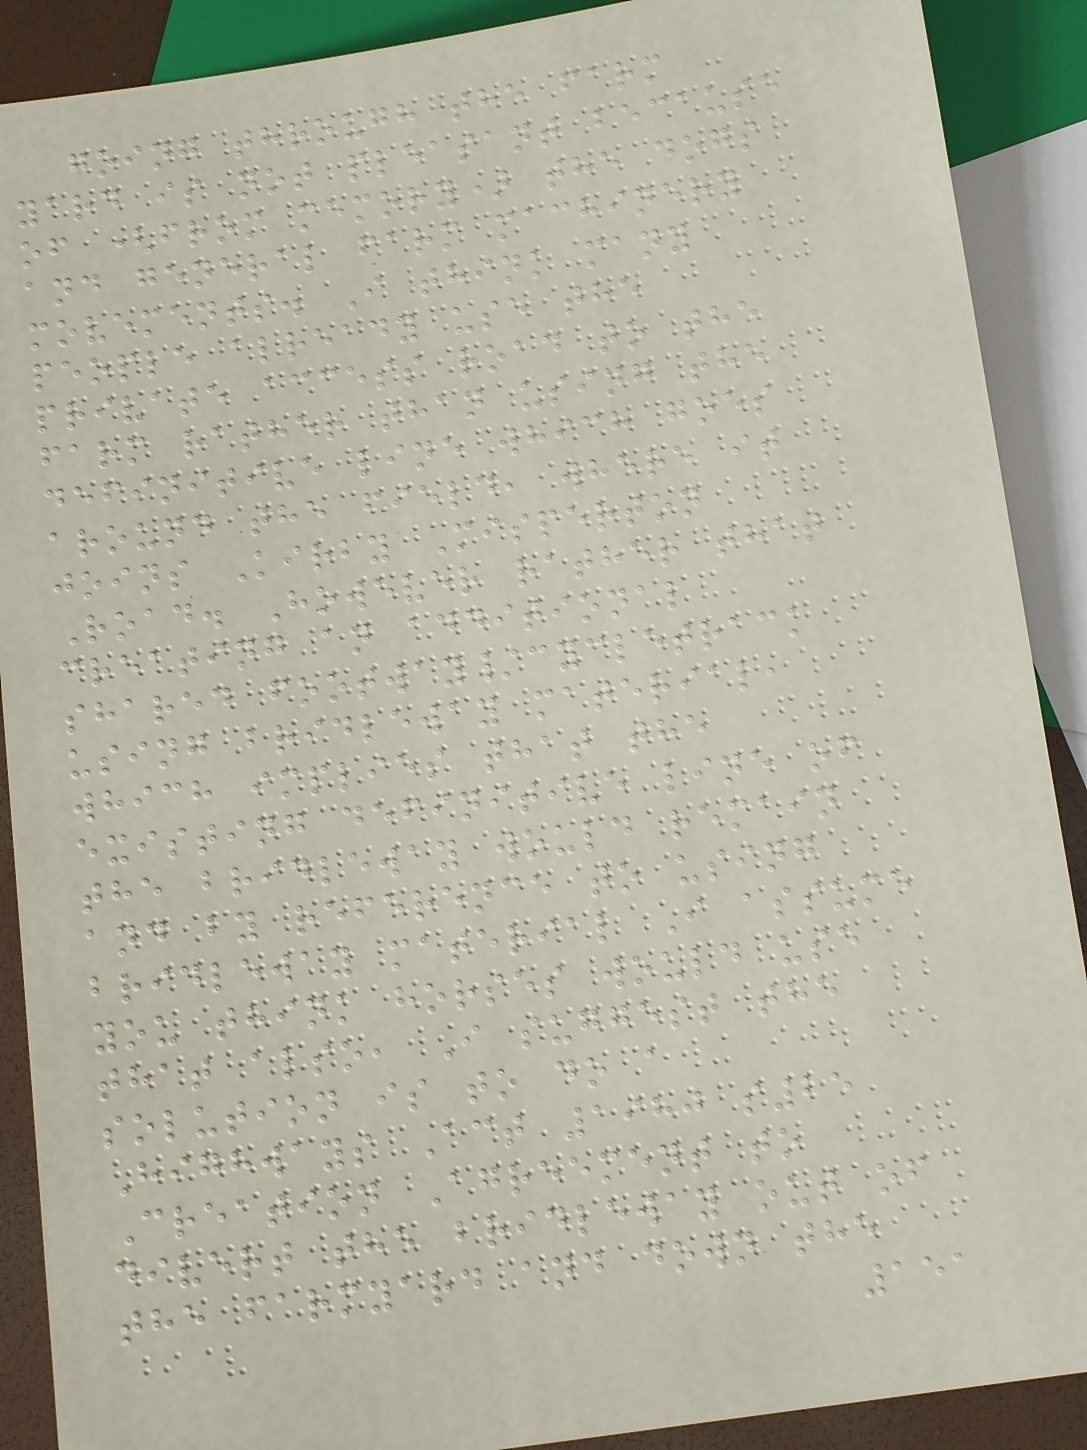going through the farm
yard is not pleasant because
of (from memory) the dogs
and general farm machinery
movements. I think many
people already use the
private access road to the
farm rather than using the
definitive line which goes
around the field, where it
joins Kirby Misperton
Road. However rather that
creating an additional
shared footway/cycletrack
using bridleway material,
which implies that the
existing definitive line of
the bridleway would remain
and by reference to using
bridleway material I assume
you think horses would use
that also, I suggest the
solution is to do a
Highways Act 1980 s25
Creation Agreement to
divert the bridleway out of
the farmyard and down the
151
